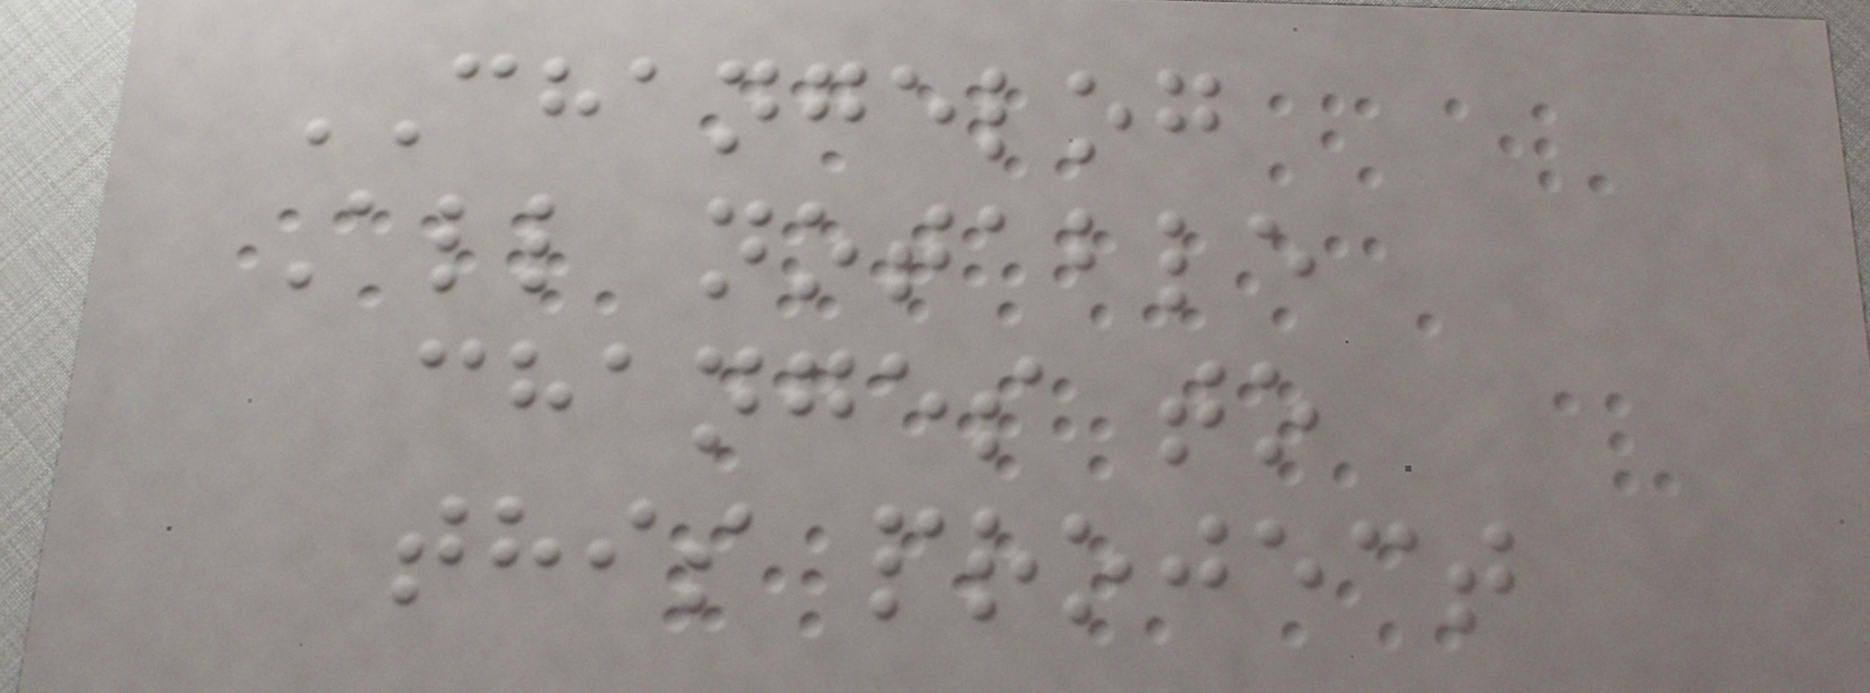CHANGELOG
All notable
changes to
this project
